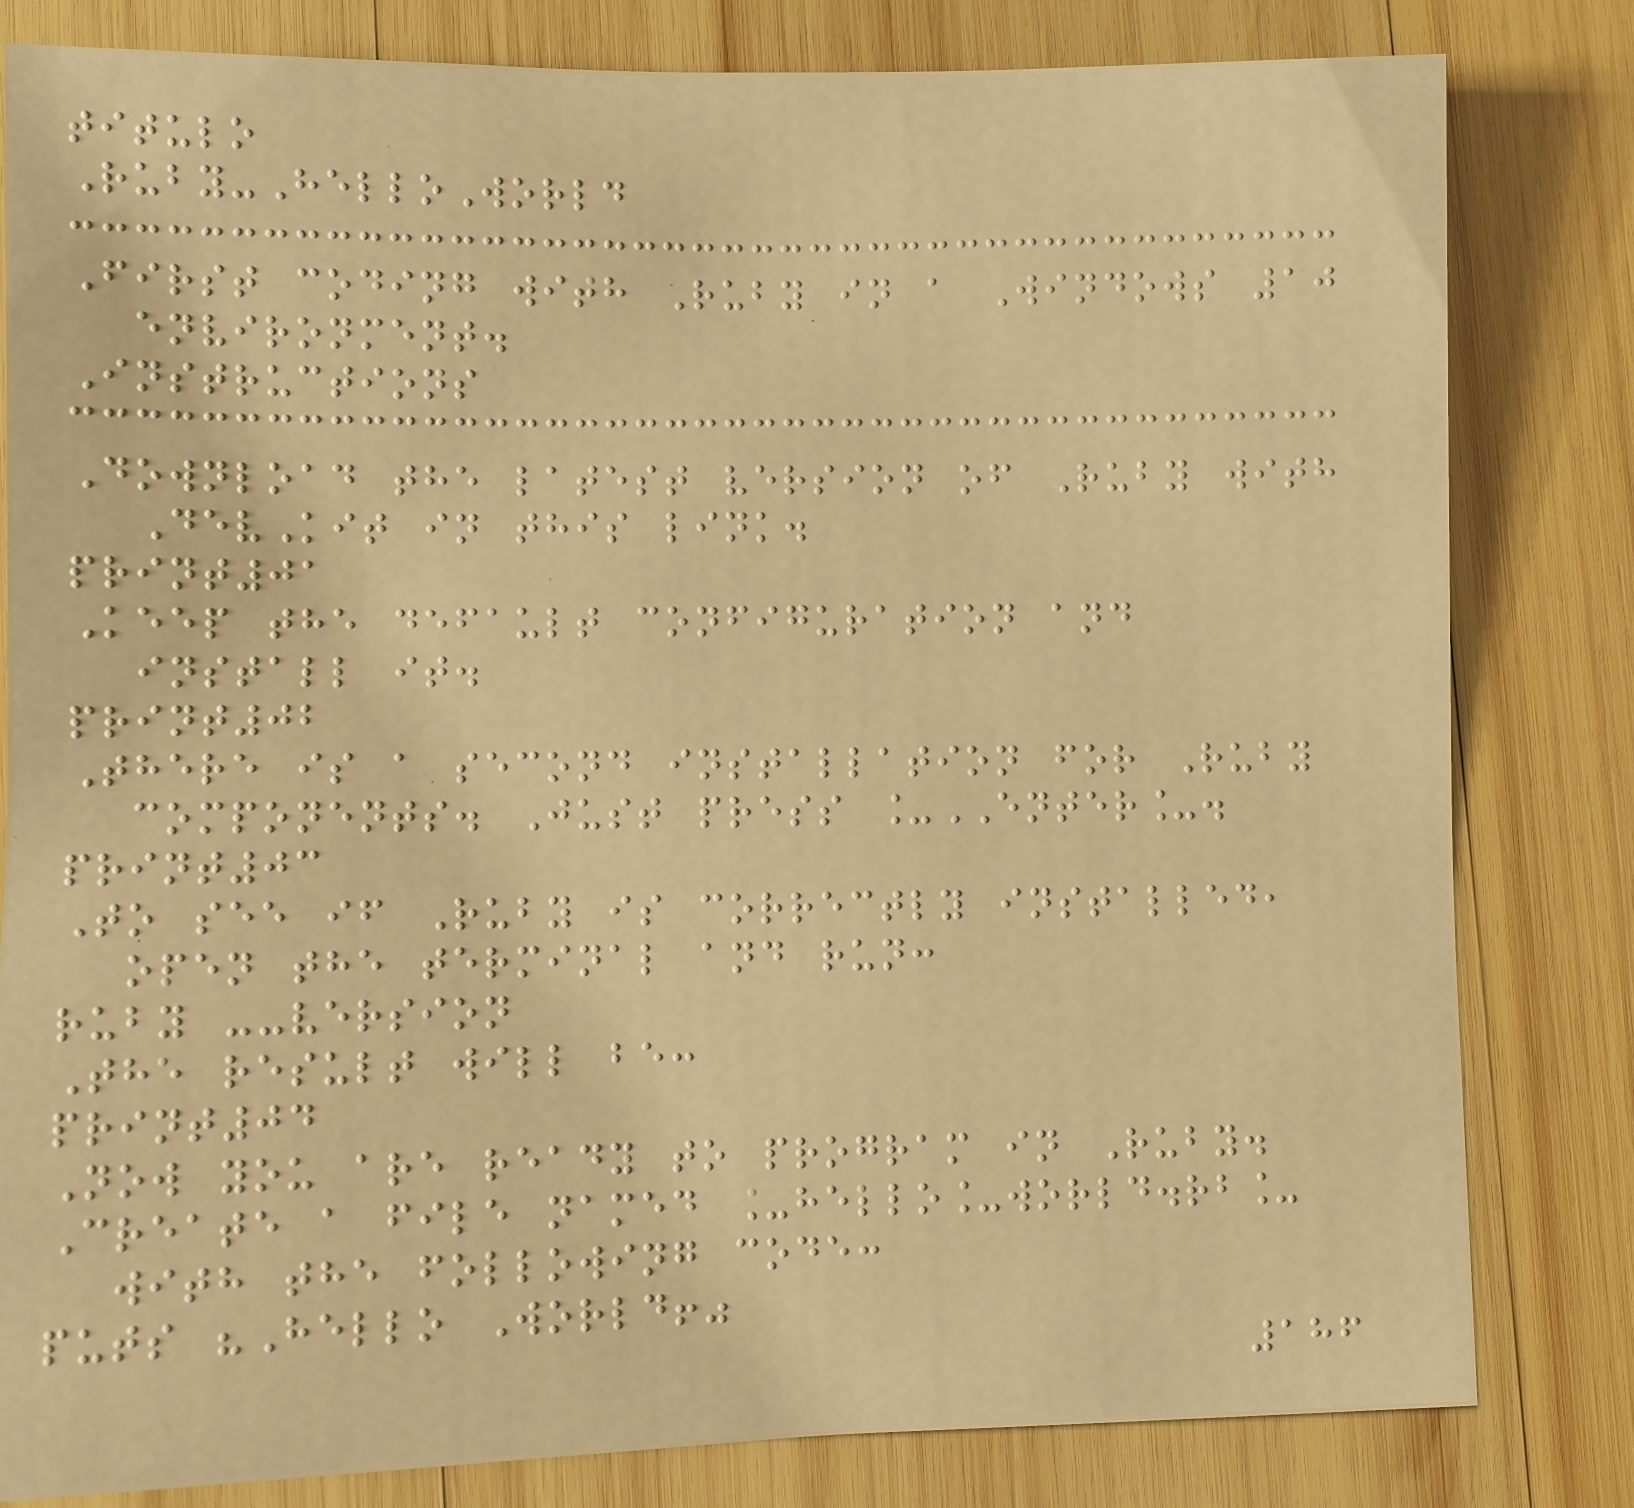titulo
Ruby-HelloWorld
First coding with Ruby in a Windows 10
environment.
Instructions
Download the latest version of Ruby with
DevKit in this link.
print01
Keep the default configuration and
install it.
print02
There is a second installation for Ruby
components. Just press _ENTER_.
print03
To see if Ruby is correctly installed,
open the terminal and run:
ruby --version
The result will be:
print04
Now you are ready to program in Ruby.
Create a file named _hello_world.rb_
with the following code:
puts "Hello World!"
186
